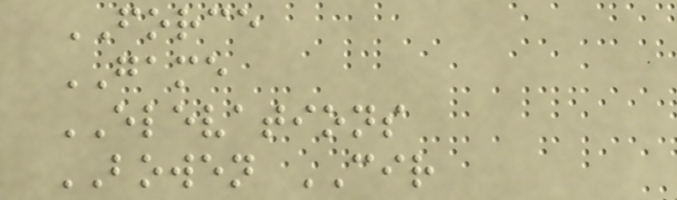FORCE
GAME
ELEVATIONS
BOWEN CIR
